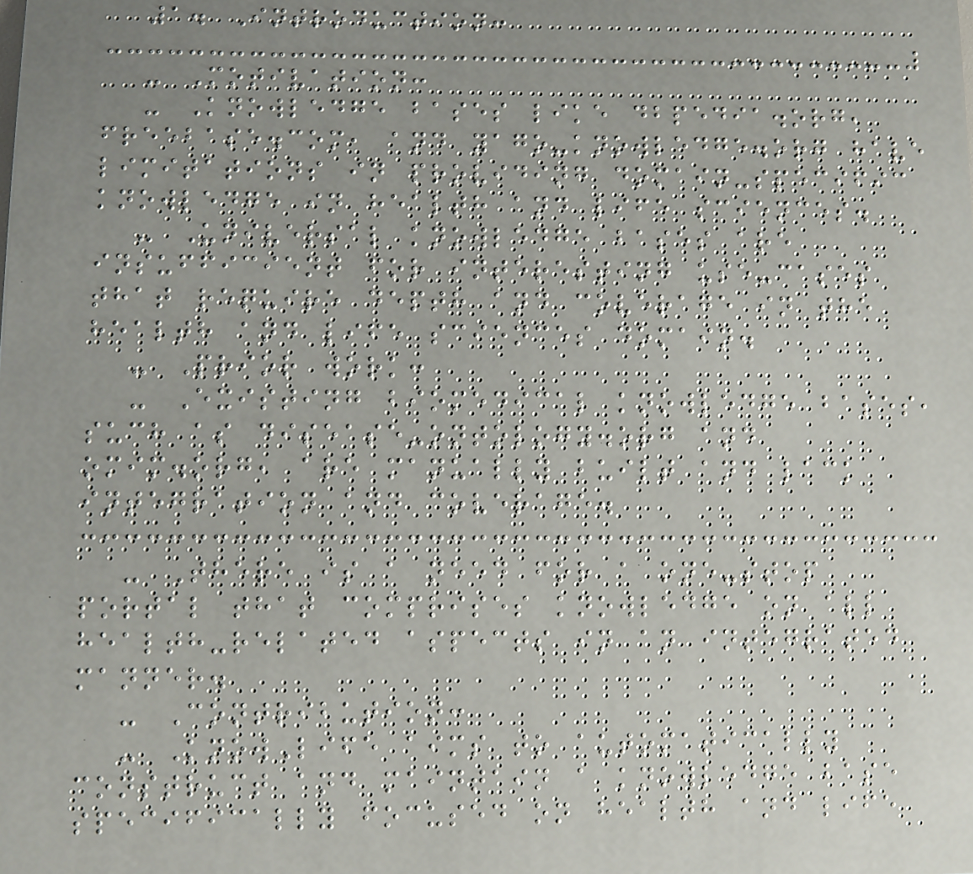1. Introduction:
- Motivation:
- Knowledge bases like dbpedia.org,
freebase.com, and yago-knowledge.org have
limitations in providing domain-specific
knowledge in health and life sciences.
- Universal knowledge bases are
insufficient for interesting use-cases
that require depth and coverage in the
health and life sciences domain.
- Prior work:
- Existing biomedical knowledge bases,
such as disease-ontology.org and
omim.org, are manually built and lack
integration and coverage.
- There is a need for a one-stop
portal that comprises knowledge on all
health-related aspects in an integrated
manner.
- Contribution:
- KnowLife aims to automatically
construct and maintain a knowledge base
specifically focused on health and life
